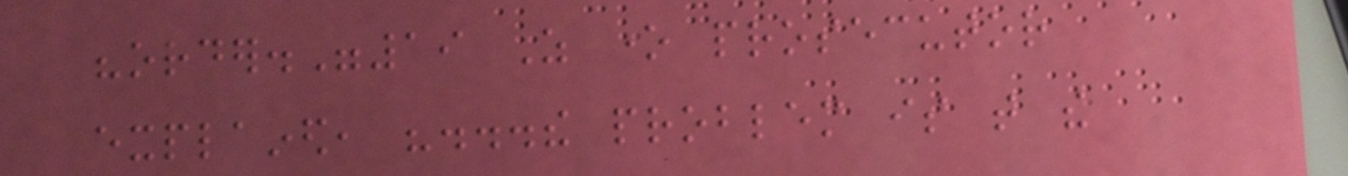"order."19 As one prosecutor
explained, "...the problem is that the
